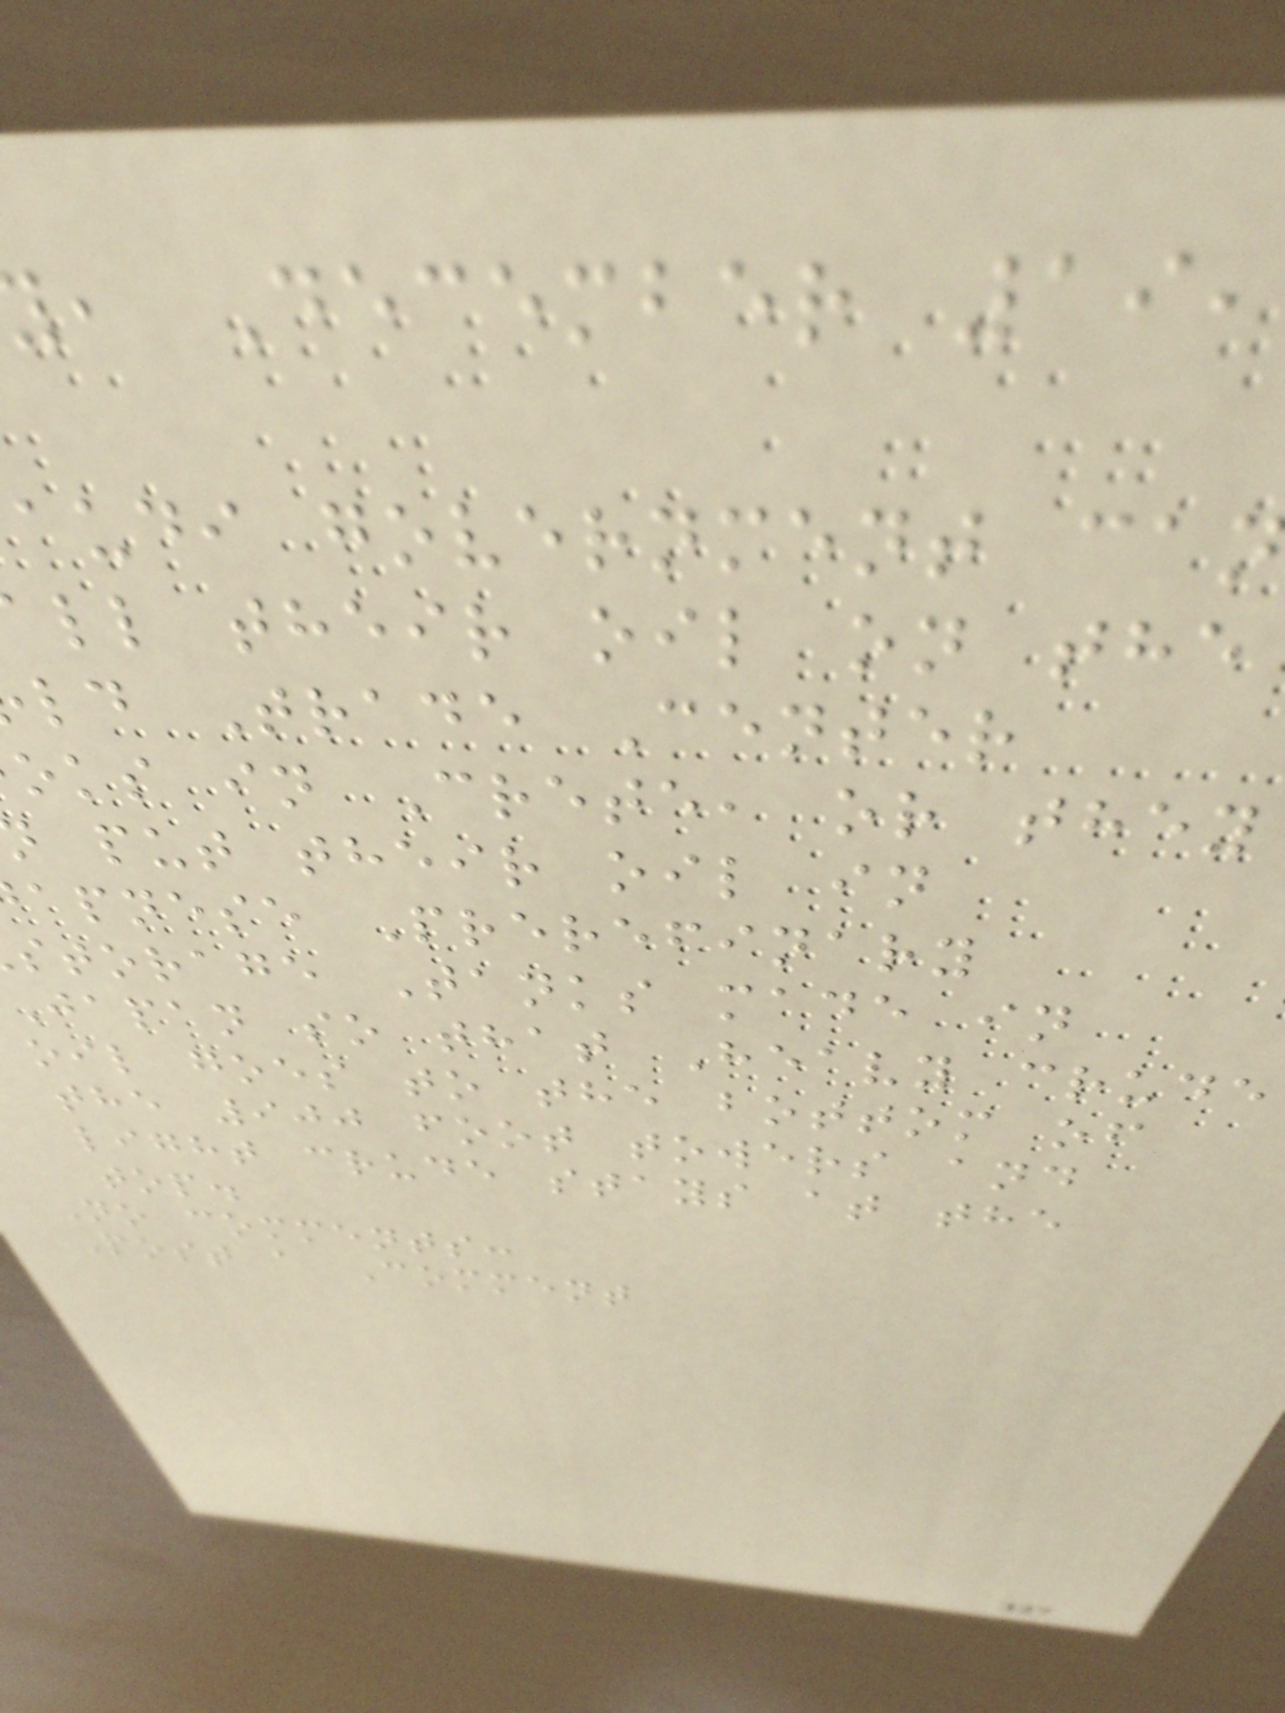, December 19,
audi government can
ll their oil on the
ld Trade Center
oks in Crete, or they
put their oil in
apnese Prerefinary
storage Tanks made in
japan so that Heavy crude
oil goes to the bottom of
the 900 foot towers and
light crude stays at the
top.
No comments:
Post a Comment
